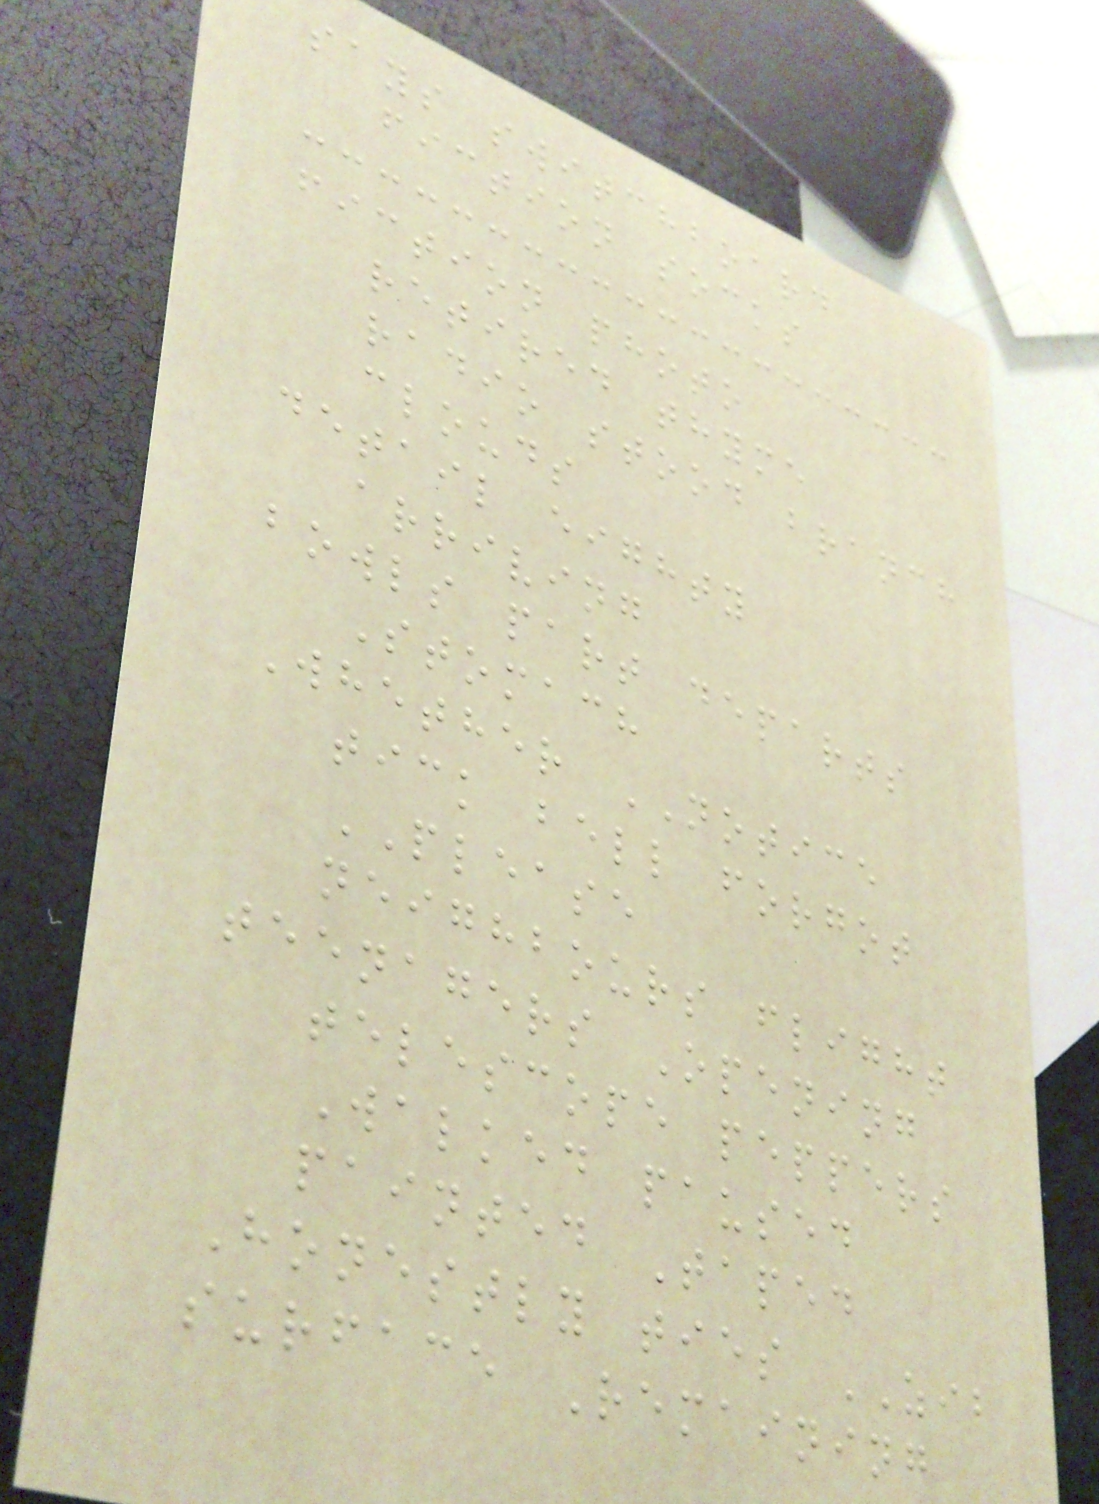says switchboard
fiction socks
fiction photo
retired thyme
radio stood branch
clouds
detail eighty
arriving
bowls part departs
Stomach
Whether NOTICE
tick bell forgot
PLEASE
neighbours flight
teenagers Opening
telescope peppers
Walked paused
painted Taped
Honestly ties ZIB
surface Remaining
